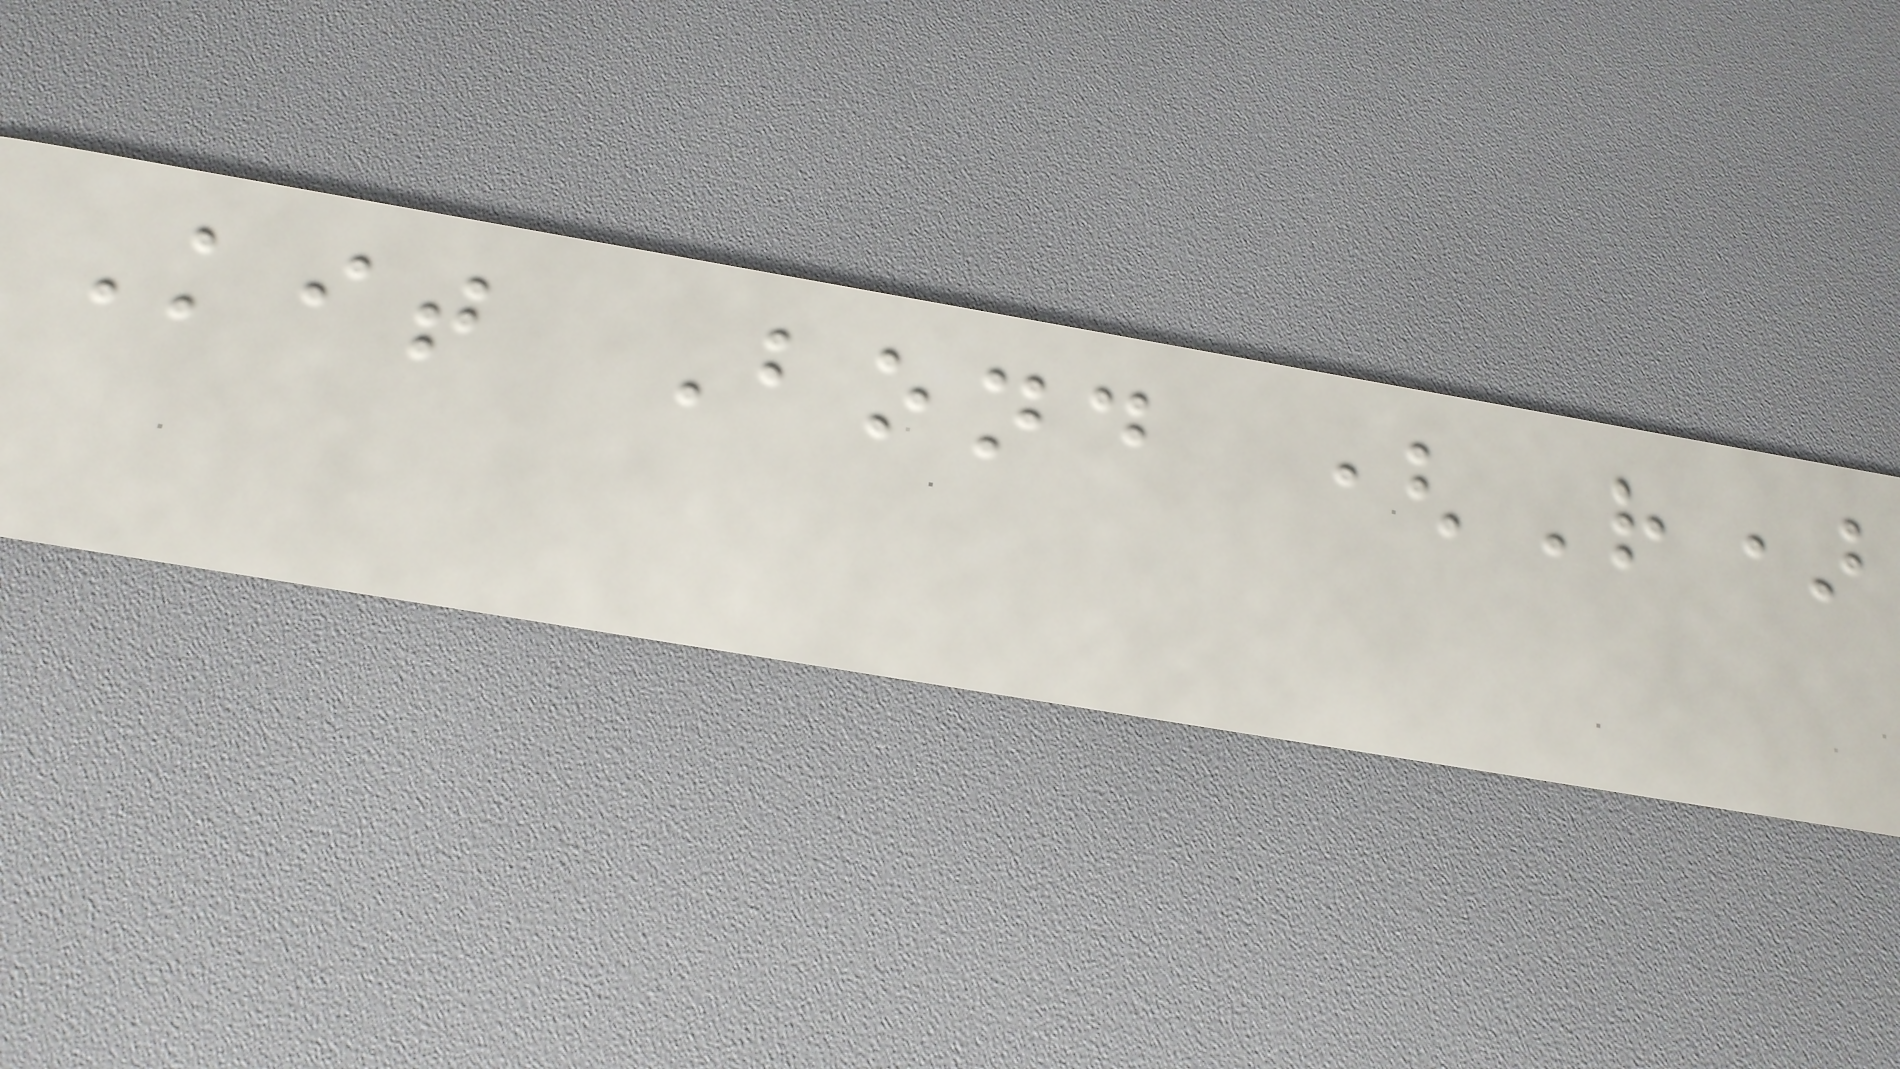Kit Bond (R)
